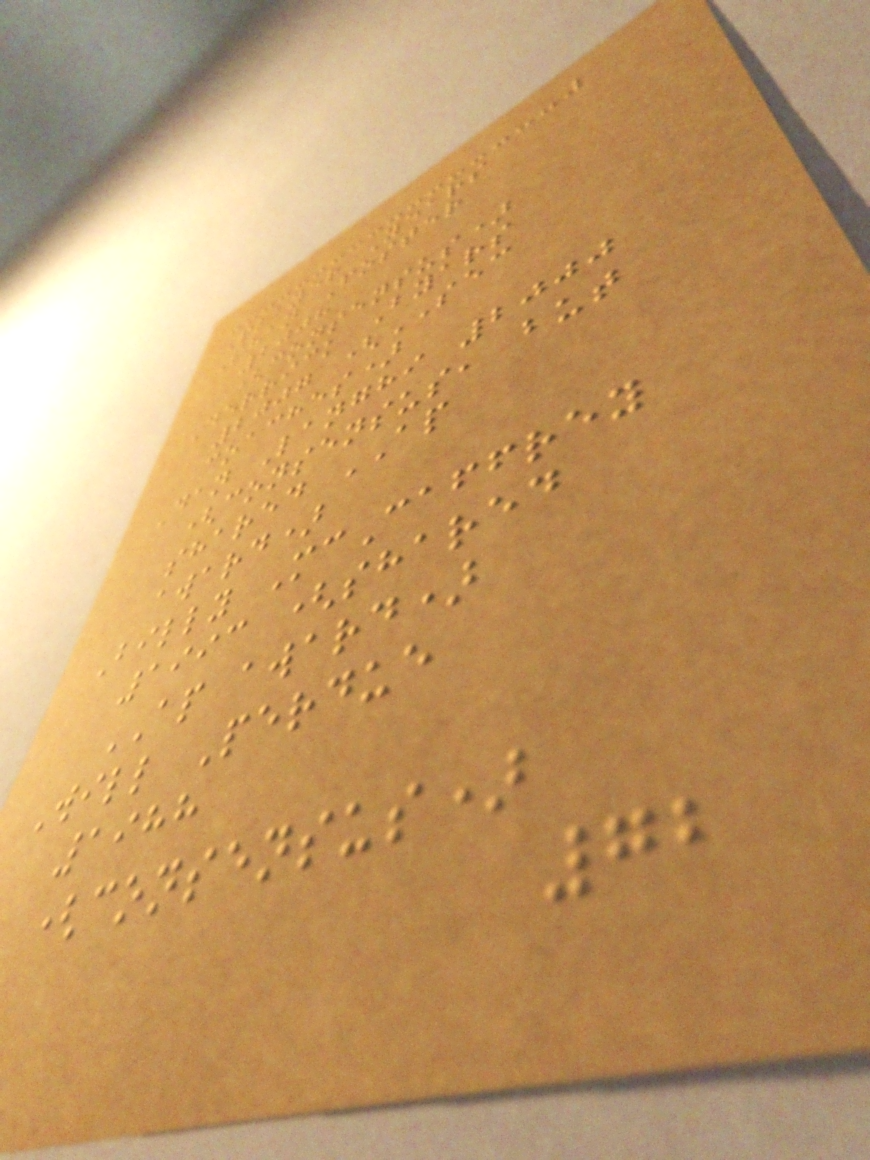Player Years
Shan Foster
2008
(consensus)
Derrick Byars
2007 (SEC
coaches)
Dan Langhi 2000
(consensus, but
shared AP
award)
Billy McCaffrey
1993 (shared
AP award)
Will Perdue
1988
(consensus)
72
